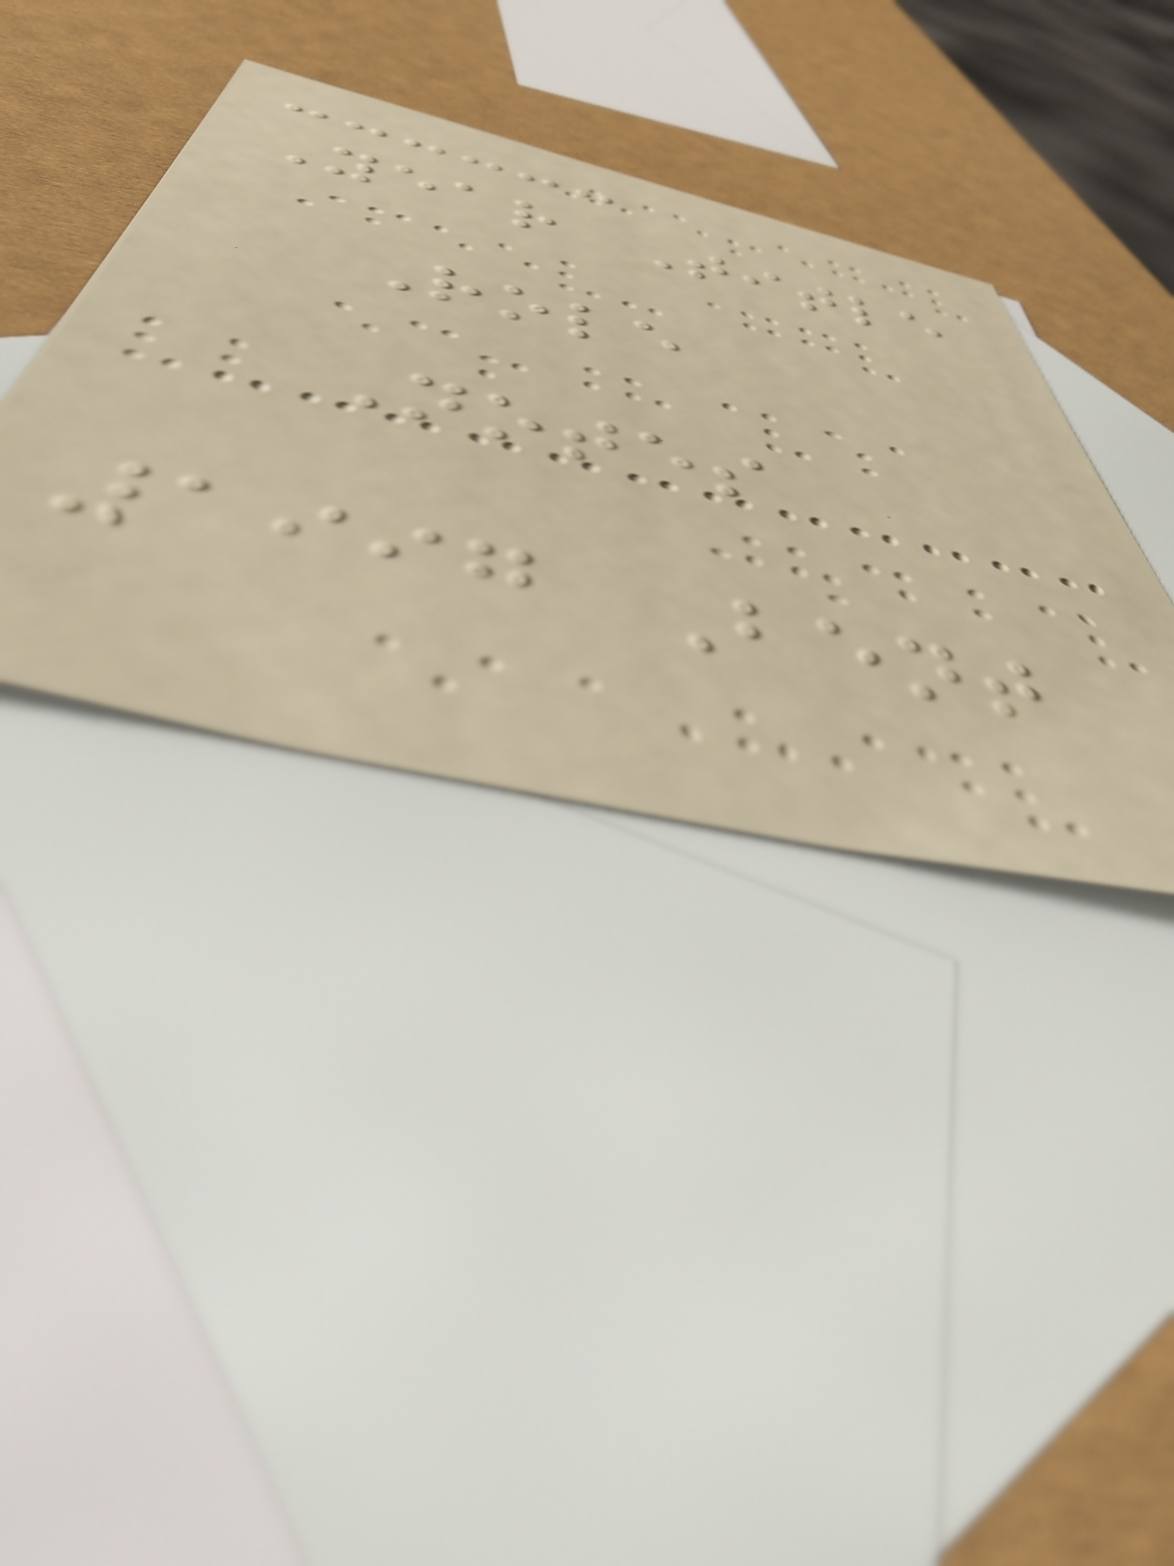Year Title
Role
Notes
1997 Bent
